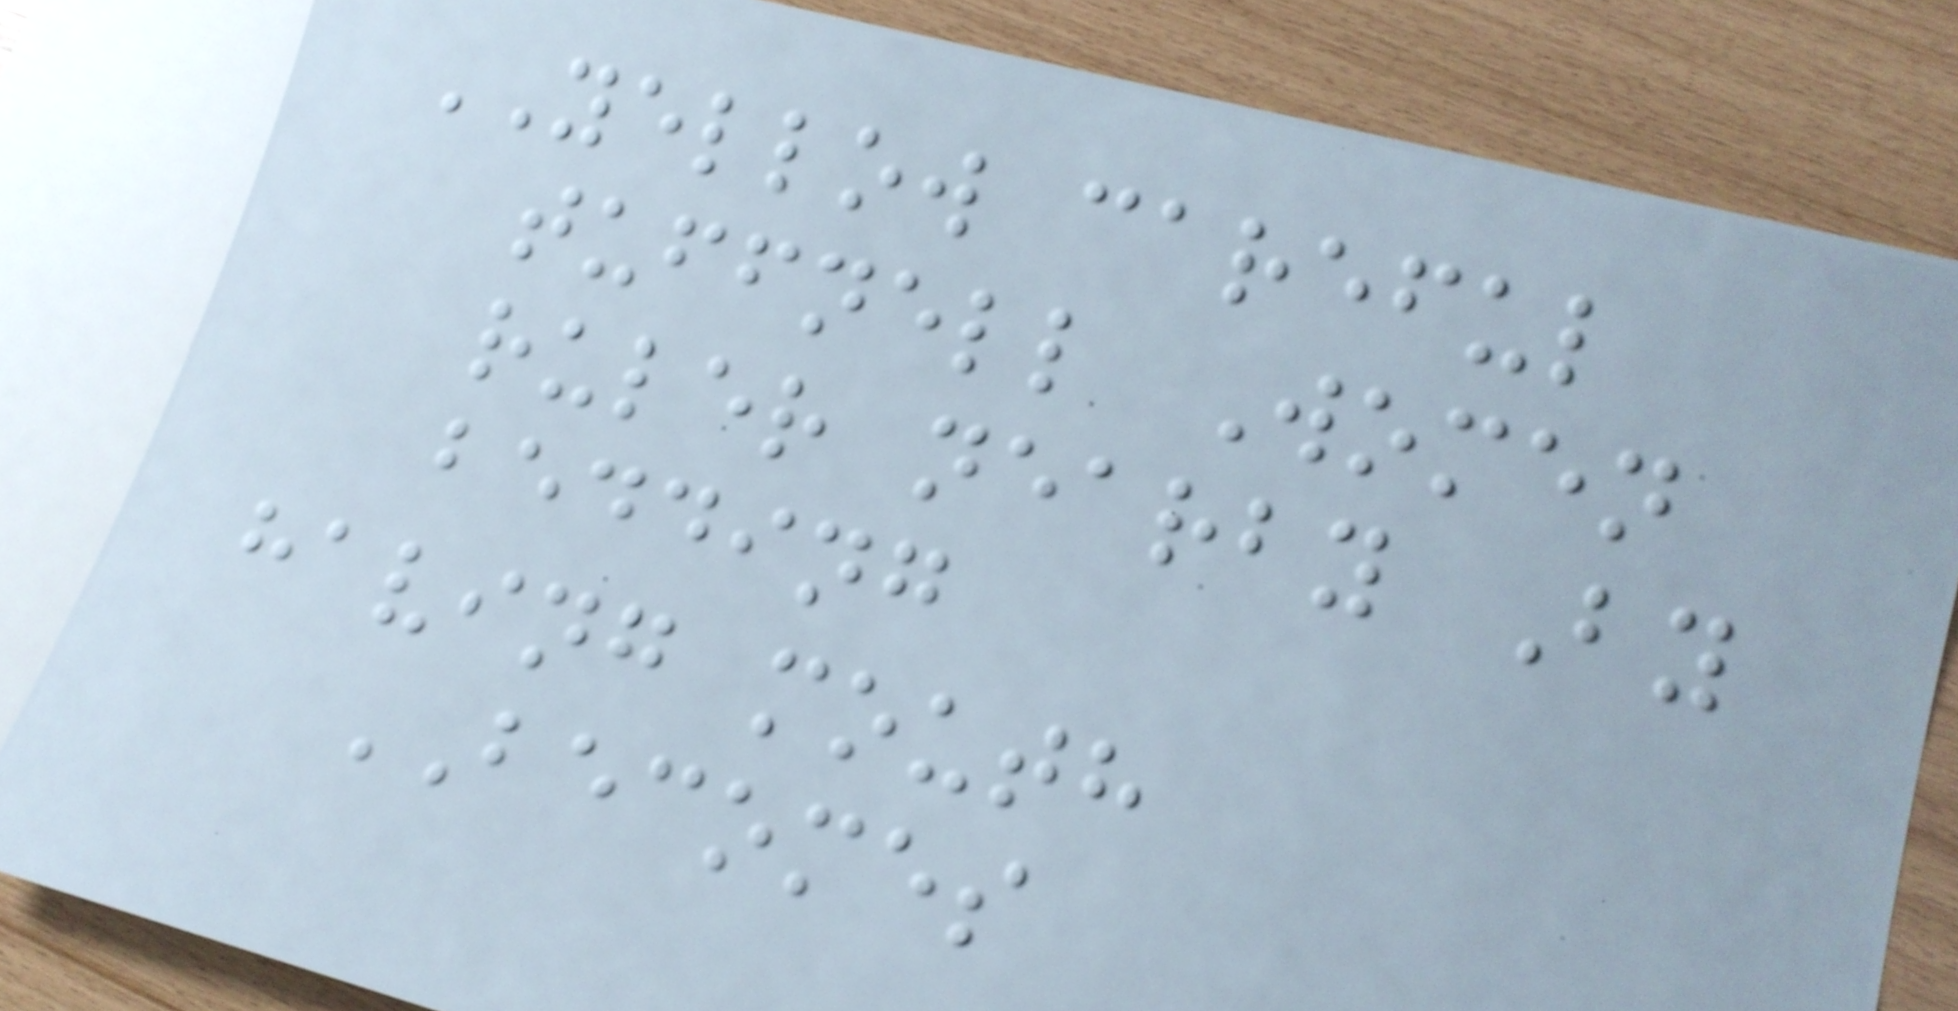YELLOW careful
tuffnell Women
ruler nearby By
bedding
having mouth
BECOMES
